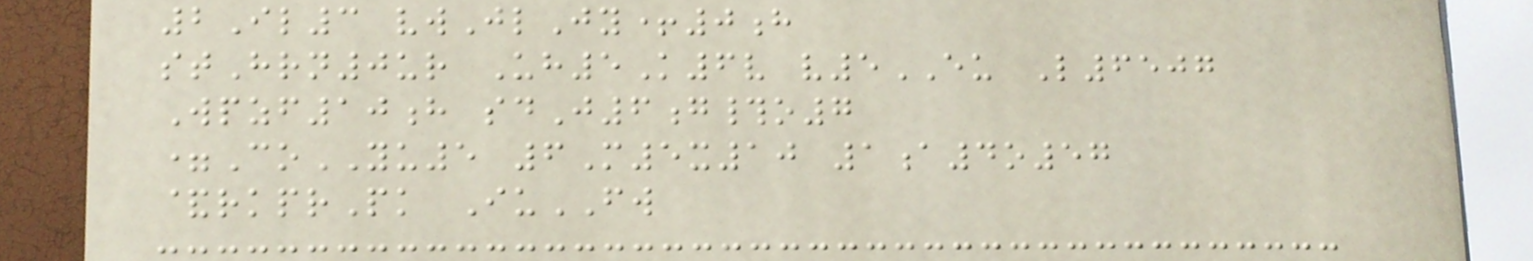2Il3 vwJlJy+0h
stHrn0ur Uh5K6v v5EU L6507
Wpzf10h sdJ6g#o7
=CoYU5 6M5x10 1a4o57
&rkprPk IuFW
